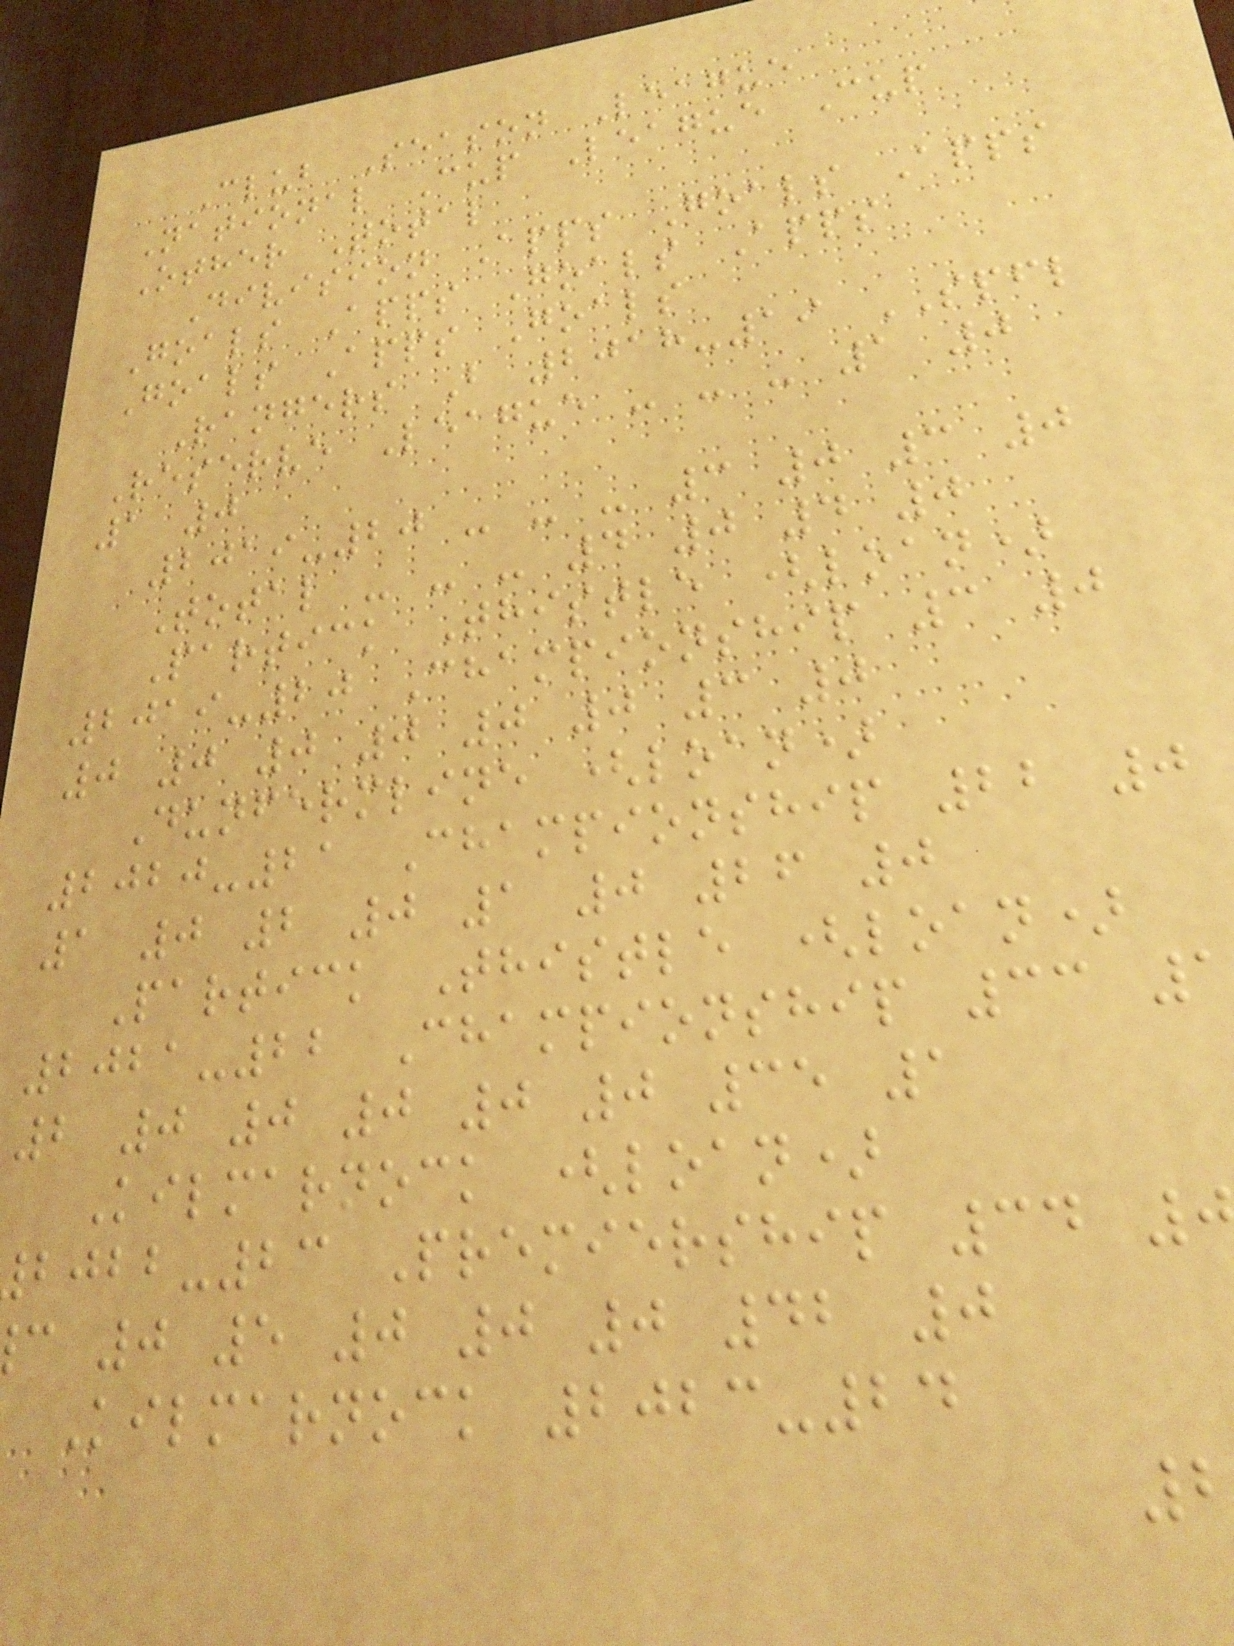Club Season League
National Cup League Cup
Other Total
Division Apps Goals Apps
Goals Apps Goals Apps
Goals Apps Goals
Rangers B 2018-19 SPFL
Reserve League - - - 1 0
1 0
2019-20 - - - 3 0 3 0
Total - - - 4 0 4 0
Partick Thistle (loan)
2019-20 Championship 3 0
0 0 0 0 0 0 3 0
Dunfermline (loan)
2020-21 Championship 22 0
1 0 2 0 1 0 26 0
Partick Thistle (loan)
2021-22 Championship 33
2 0 0 0 0 0 35 1
Kilmarnock (loan)
-23 Premiership 34
c 0 5 0 0 0 42 0
Kilmarnock 2023-24
